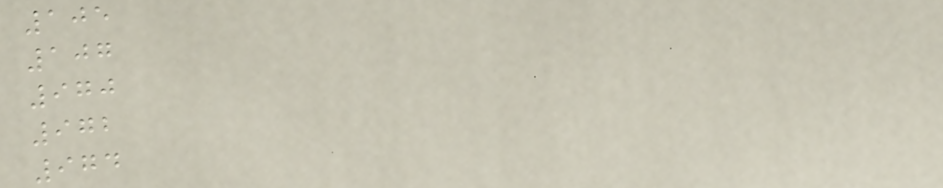105
107
970
972
974
